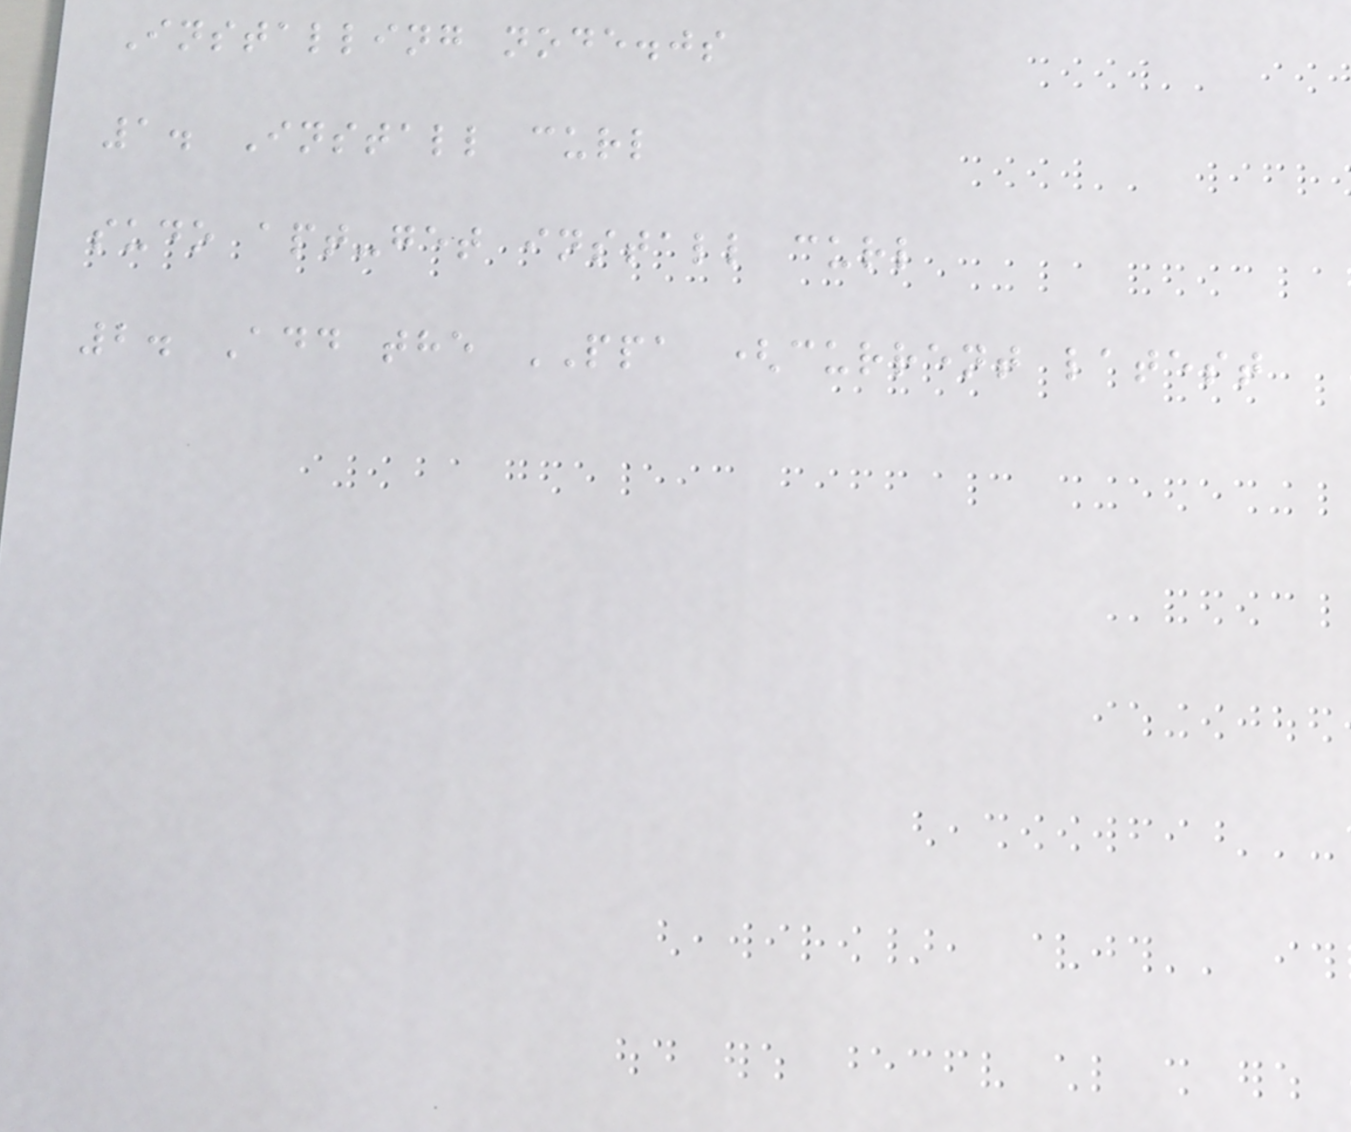Installing node.js
1. Install curl
sudo apt-get install curl
2. Add the PPA (current latest
